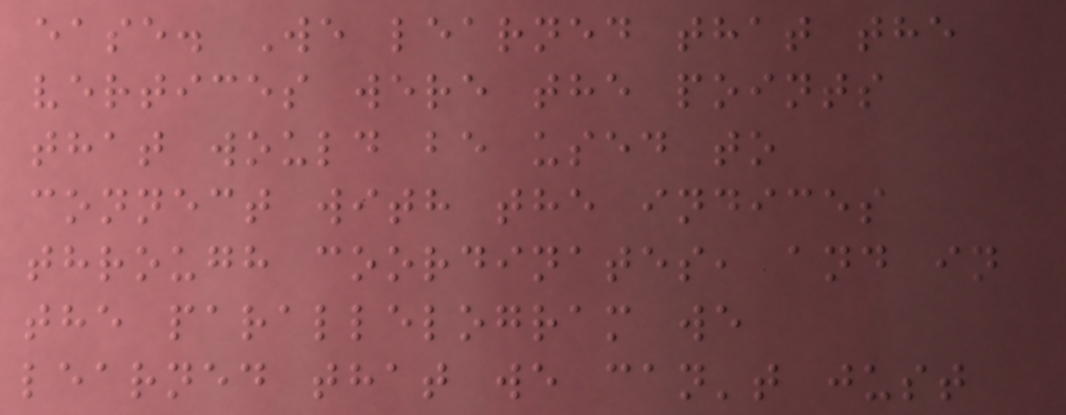ease. We learned that the
vertices were the points
that would be used to
connect with the indices
through coordinates, and in
the parallelogram we
learned that we can't just
